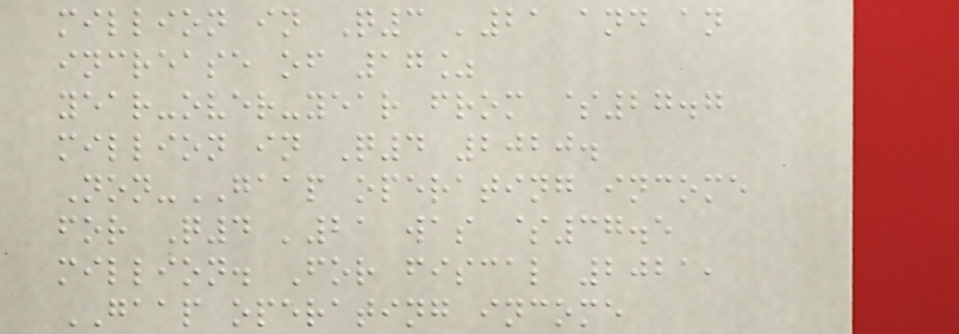million in Q3 '21 and an
increase of 17%
year-over-year from $27.7
million in Q4 2020.
Non-GAAP operating income
for Q4 '21 was $37.5
million. For fiscal 2021,
GAAP operating income
